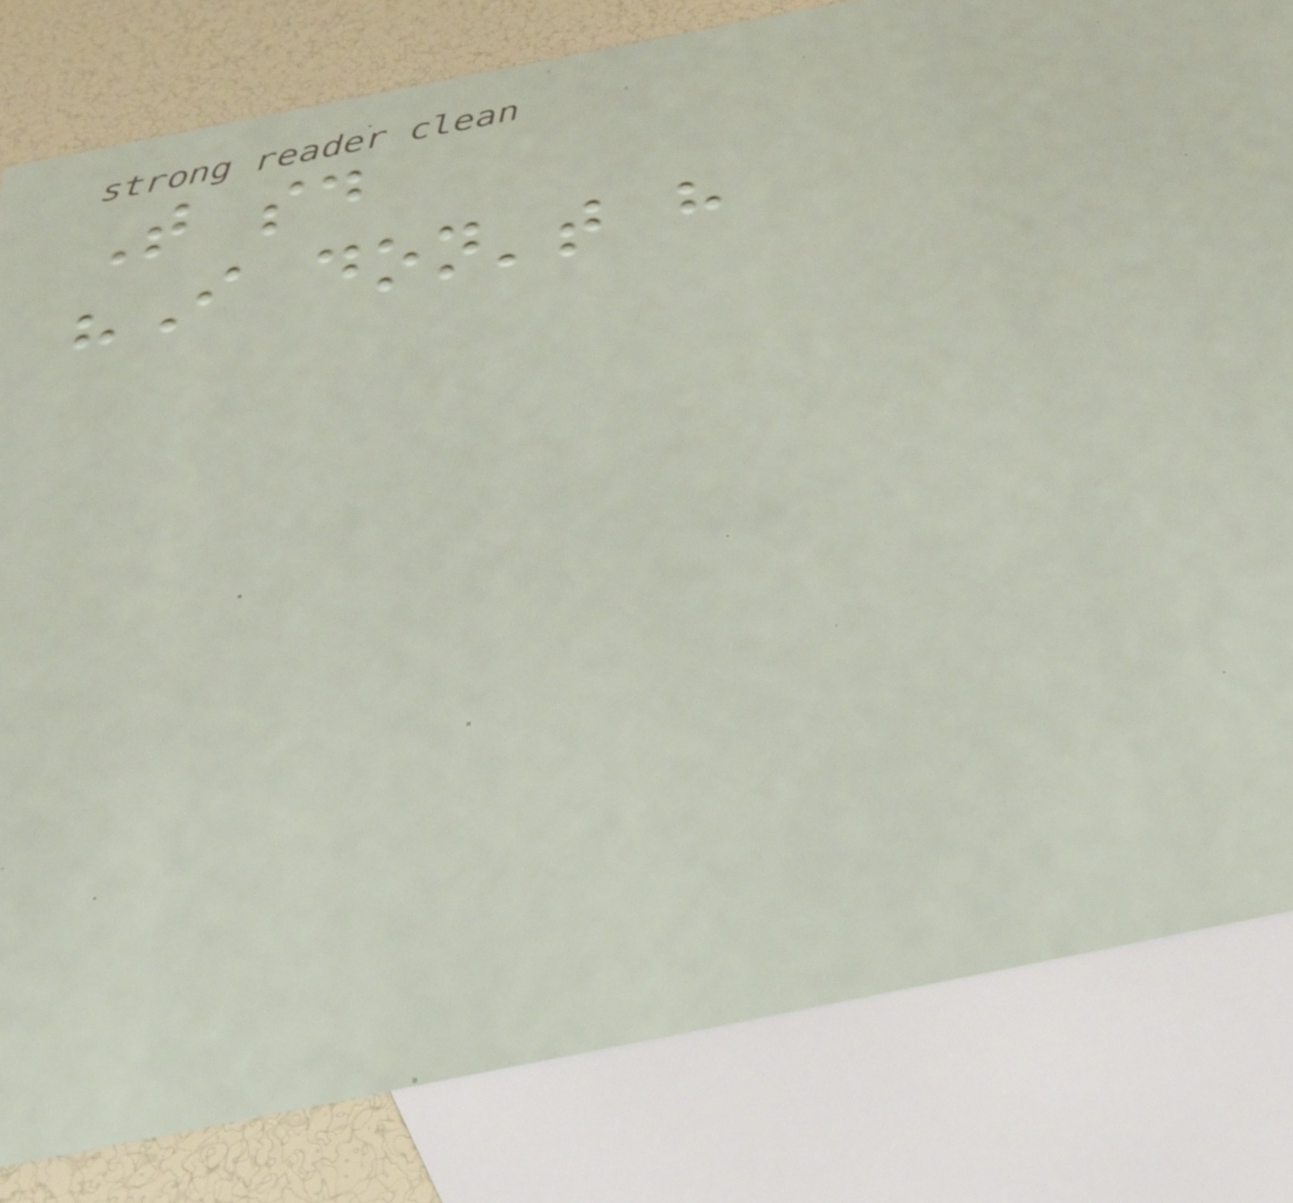That said
"I don't have
